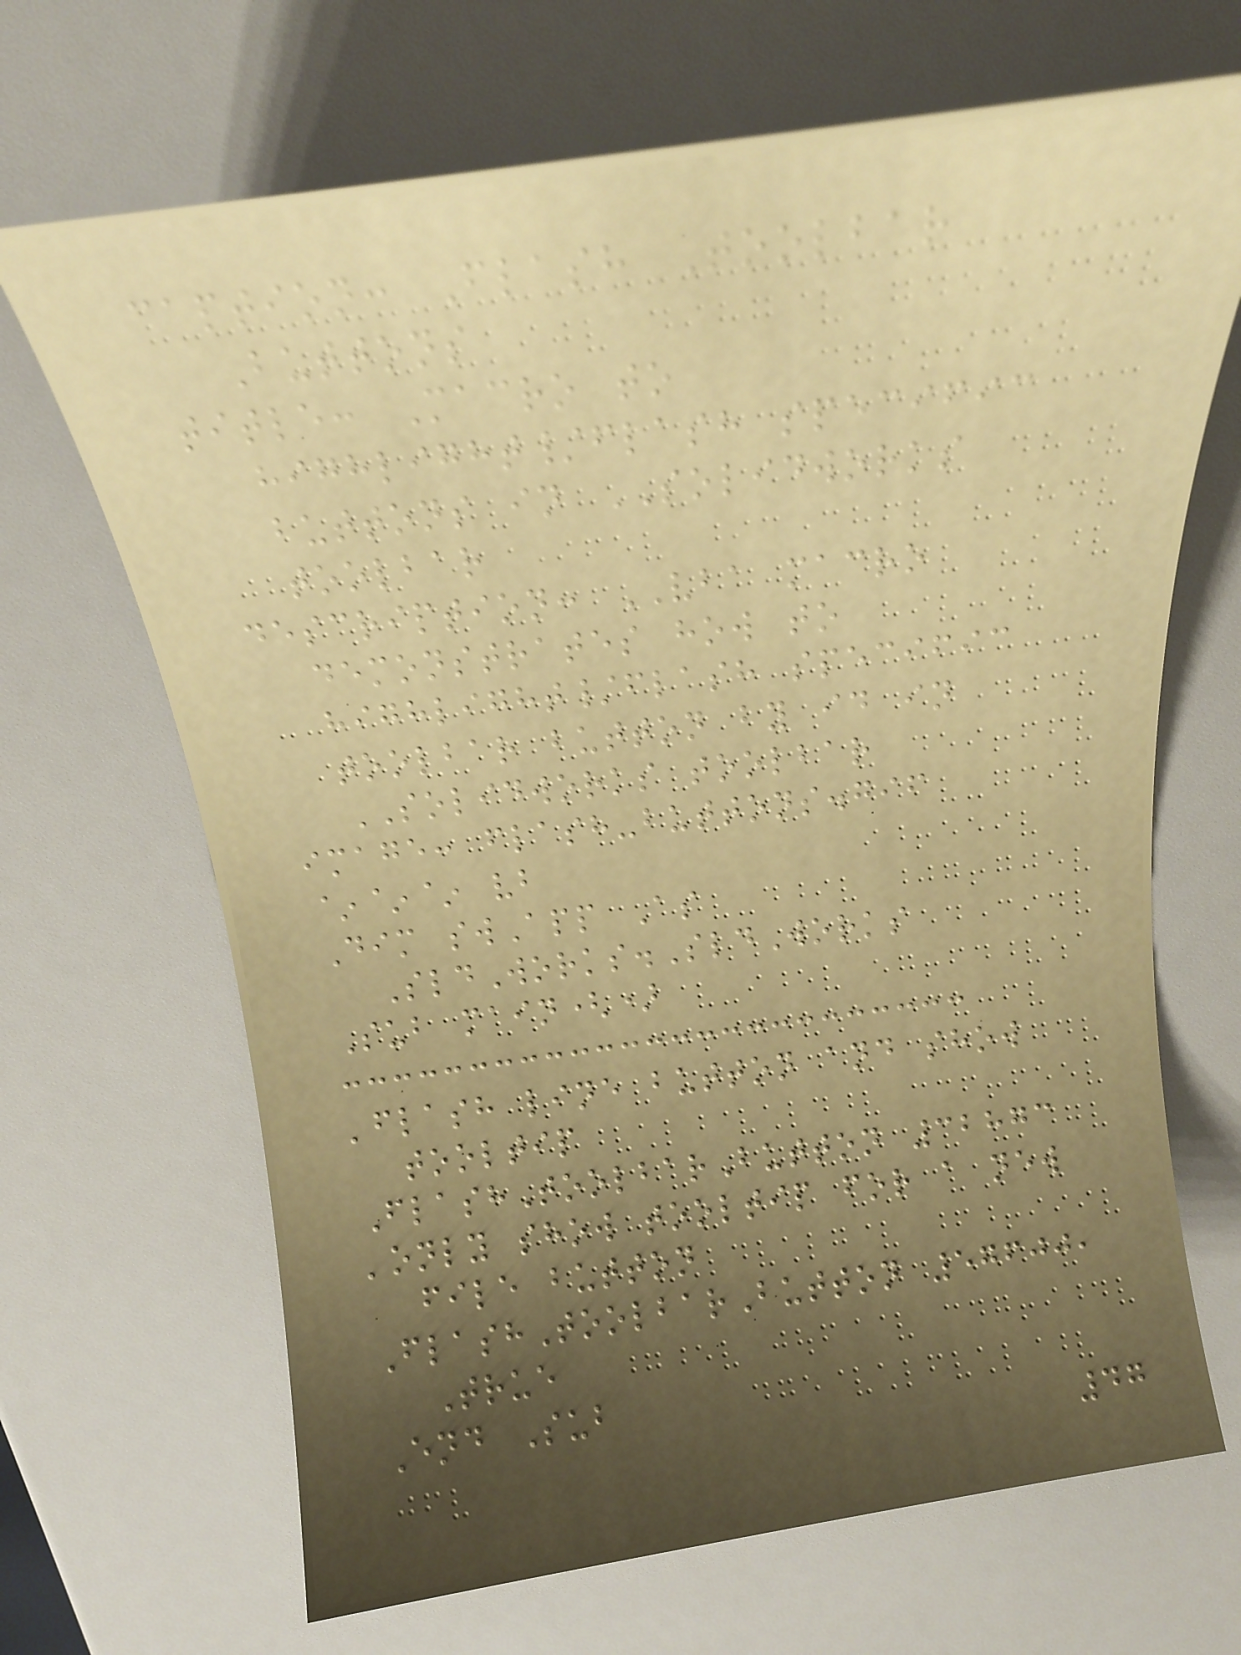caption: Flash Toolbar
Buttons
title: Macro to
highlight/flash specific
buttons in SOLIDWORKS
toolbar
description: VBA macro
demonstrates how to
highlight/flash specific
toolbar button by id in
SOLIDWORKS toolbar
image: flash-buttons.gif
~~~ vb
Dim swApp As
SldWorks.SldWorks
Sub main()
'flash line button and show
tooltip
FlashToolbarButton 32873
'only show tooltip for a new
file button
FlashToolbarButton 57600,
True
End Sub
47
